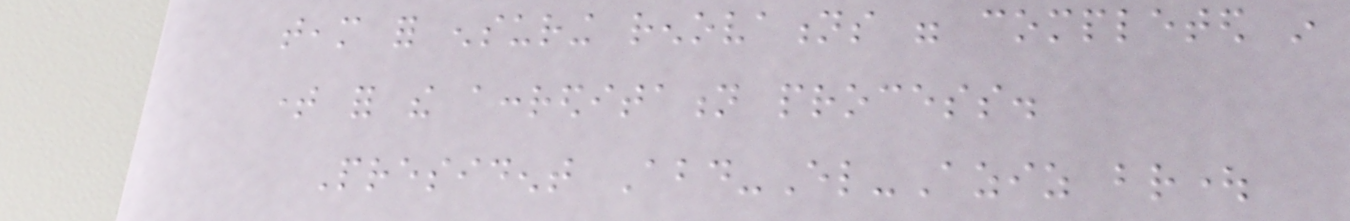team for ensuring renovations were completed in
time for the accreditation process.
President Abd-El-Aziz brought
